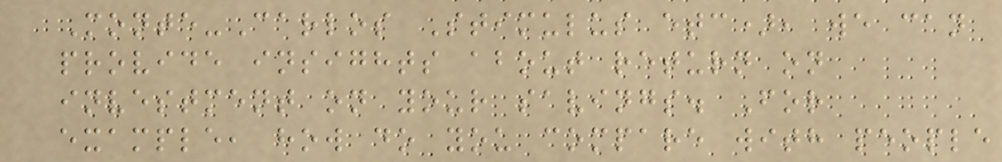Monte-Carlos Stimulus etc), we can
provide insights about return on
investment on your savings. For
example, how do you compare with people
